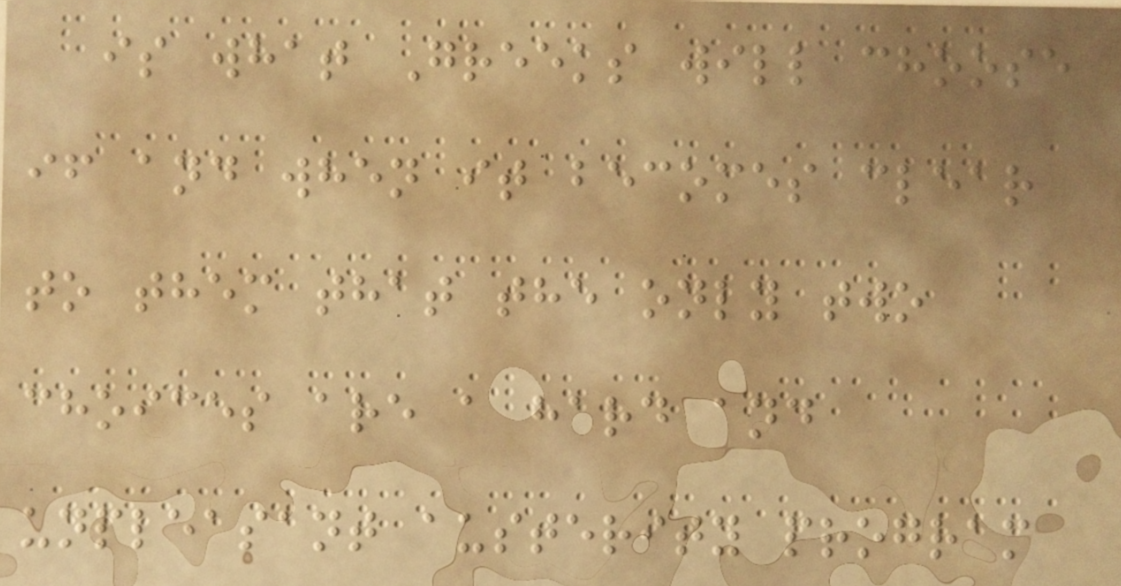is what Greeks will choose
if and when it becomes clear
to them that the only two
choices are a hard and
unpleasant austerity program
